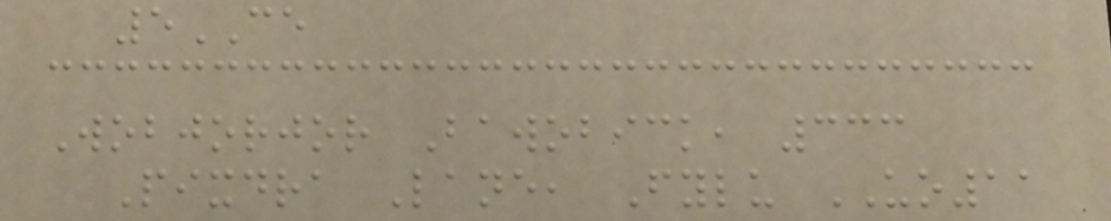5CE
Wobjorjor Bawobick, 333
Pixdra Lane, Fylu UO11
